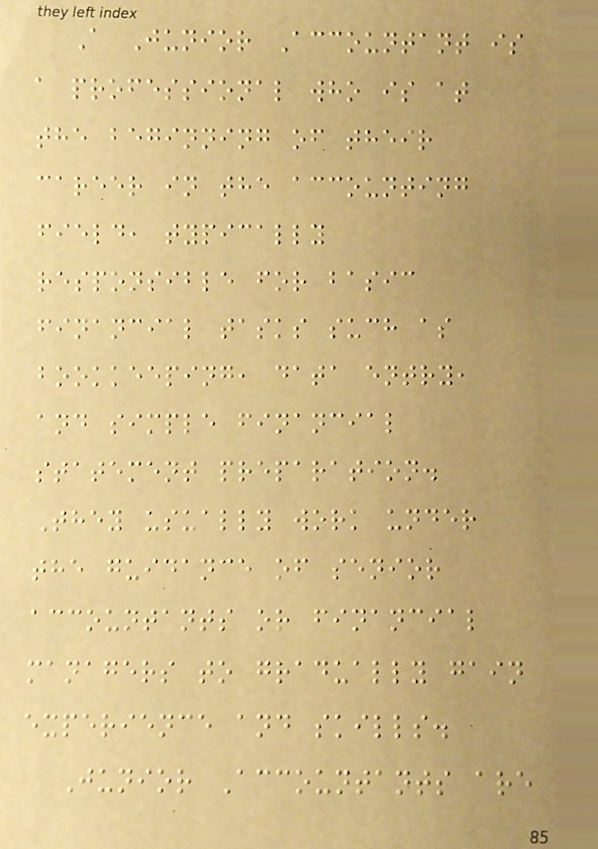A Junior Accountant is
a professional who is at
the beginning of their
career in the accounting
field, typically
responsible for basic
financial tasks such as
bookkeeping, data entry,
and simple financial
statement preparation.
They usually work under
the guidance of senior
accountants or financial
managers to gradually gain
experience and skills.
Junior Accountants are
